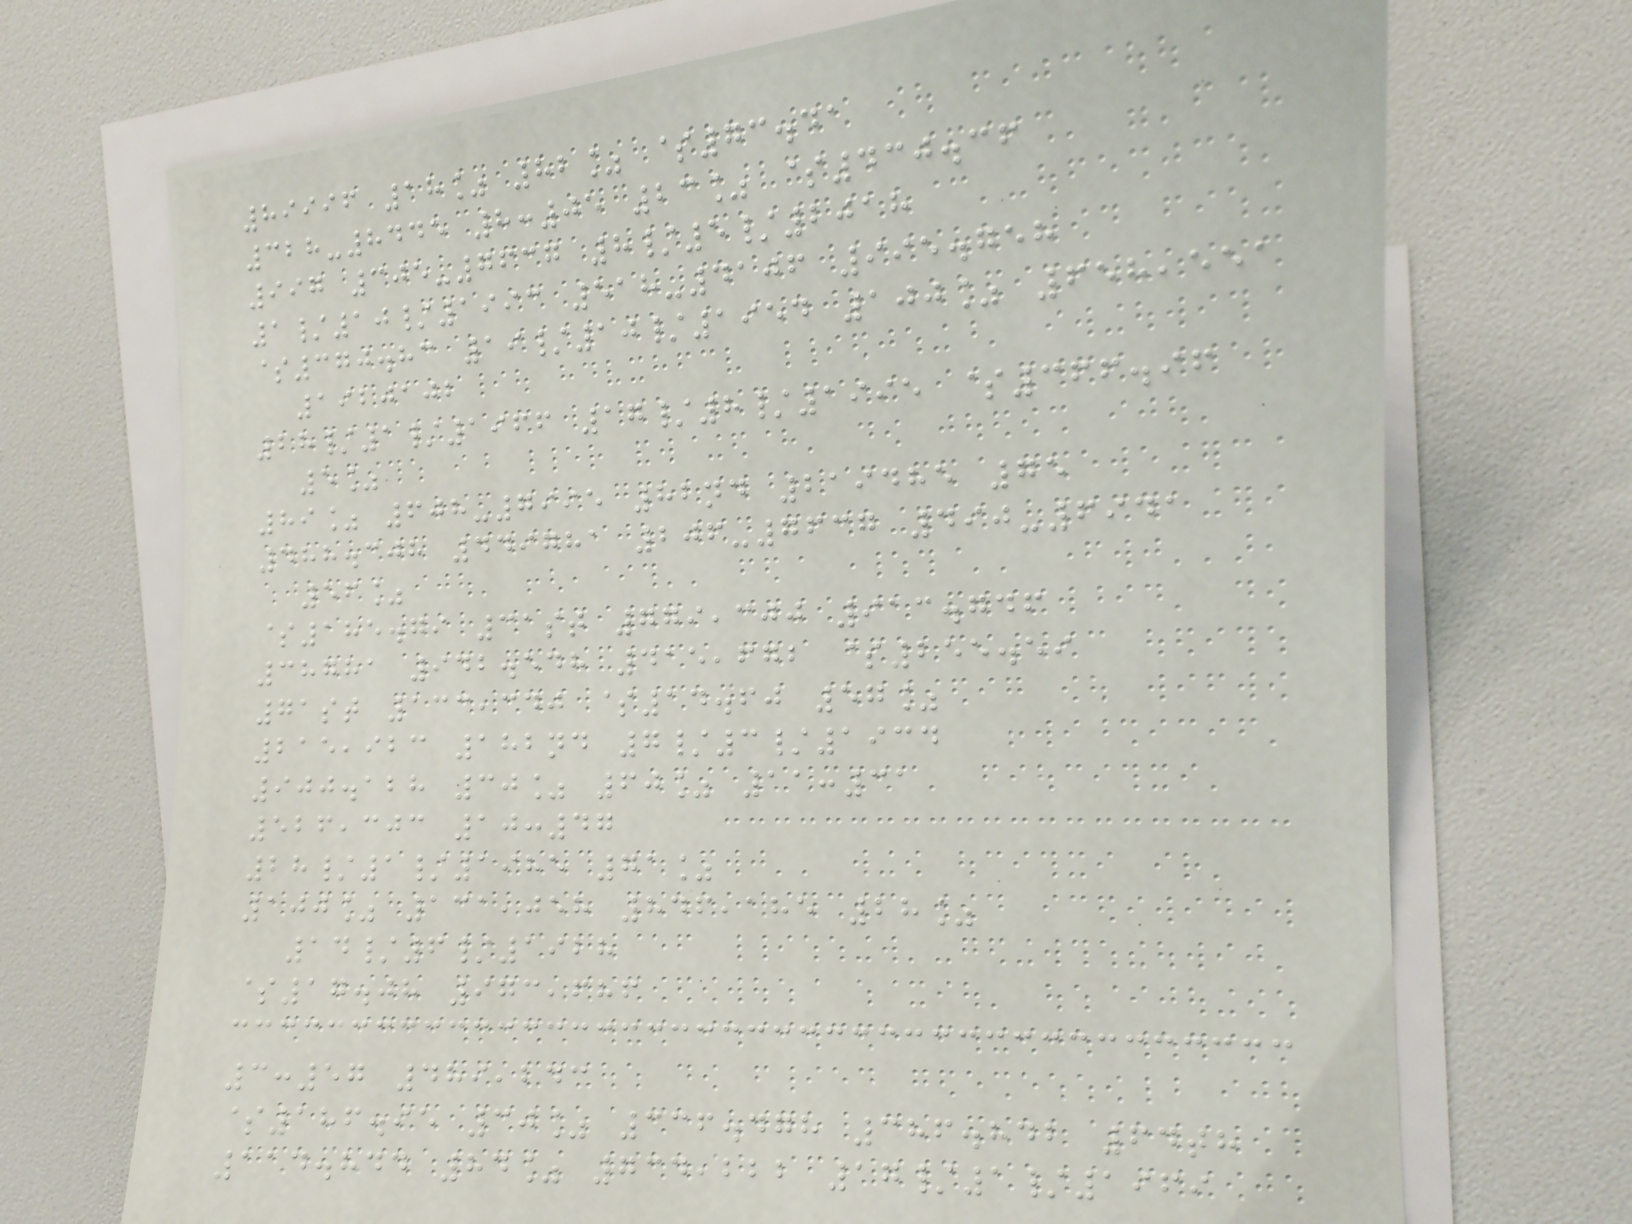89996 18% 82% $73.41
328-8445 8:05 23% $430.36
997 305-7637 8/5/2018
1/10/1993 518-4106 995.758
$370.83 19/10/1954 100% 658,551
1920102
28/1/1966 17/8/1995 $366.96
5%
89% 608-7995 82nd 219485 75
488.308 449781 206-7637 490-6941
56%
$185.79 31st 779,300 913.746
38781 942.548 415,672 $255.59
71st 133,340 $14.60 57%
215,923 182nd 7/3/1934
900.128 30% 60% 11:31
526,303 10:47
28/1/1985 71%
100% 131,058 846,185 28%
14/6/1928
$17.08 973,686
3:57 489,243
$186.95 30% 336.478 386.842 64th
114.844 84% 734,222 17/1/1969
